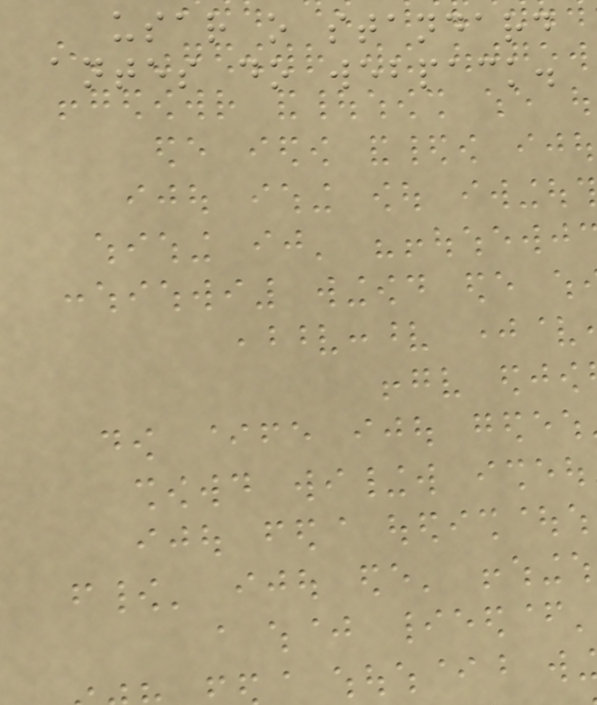usar o standard
antes do webpack.
